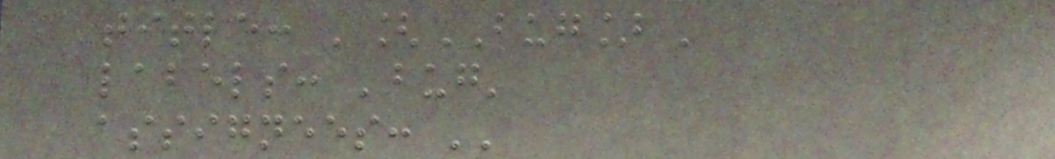title: '[BUG] '
labels: 'bug'
assignees: ''
